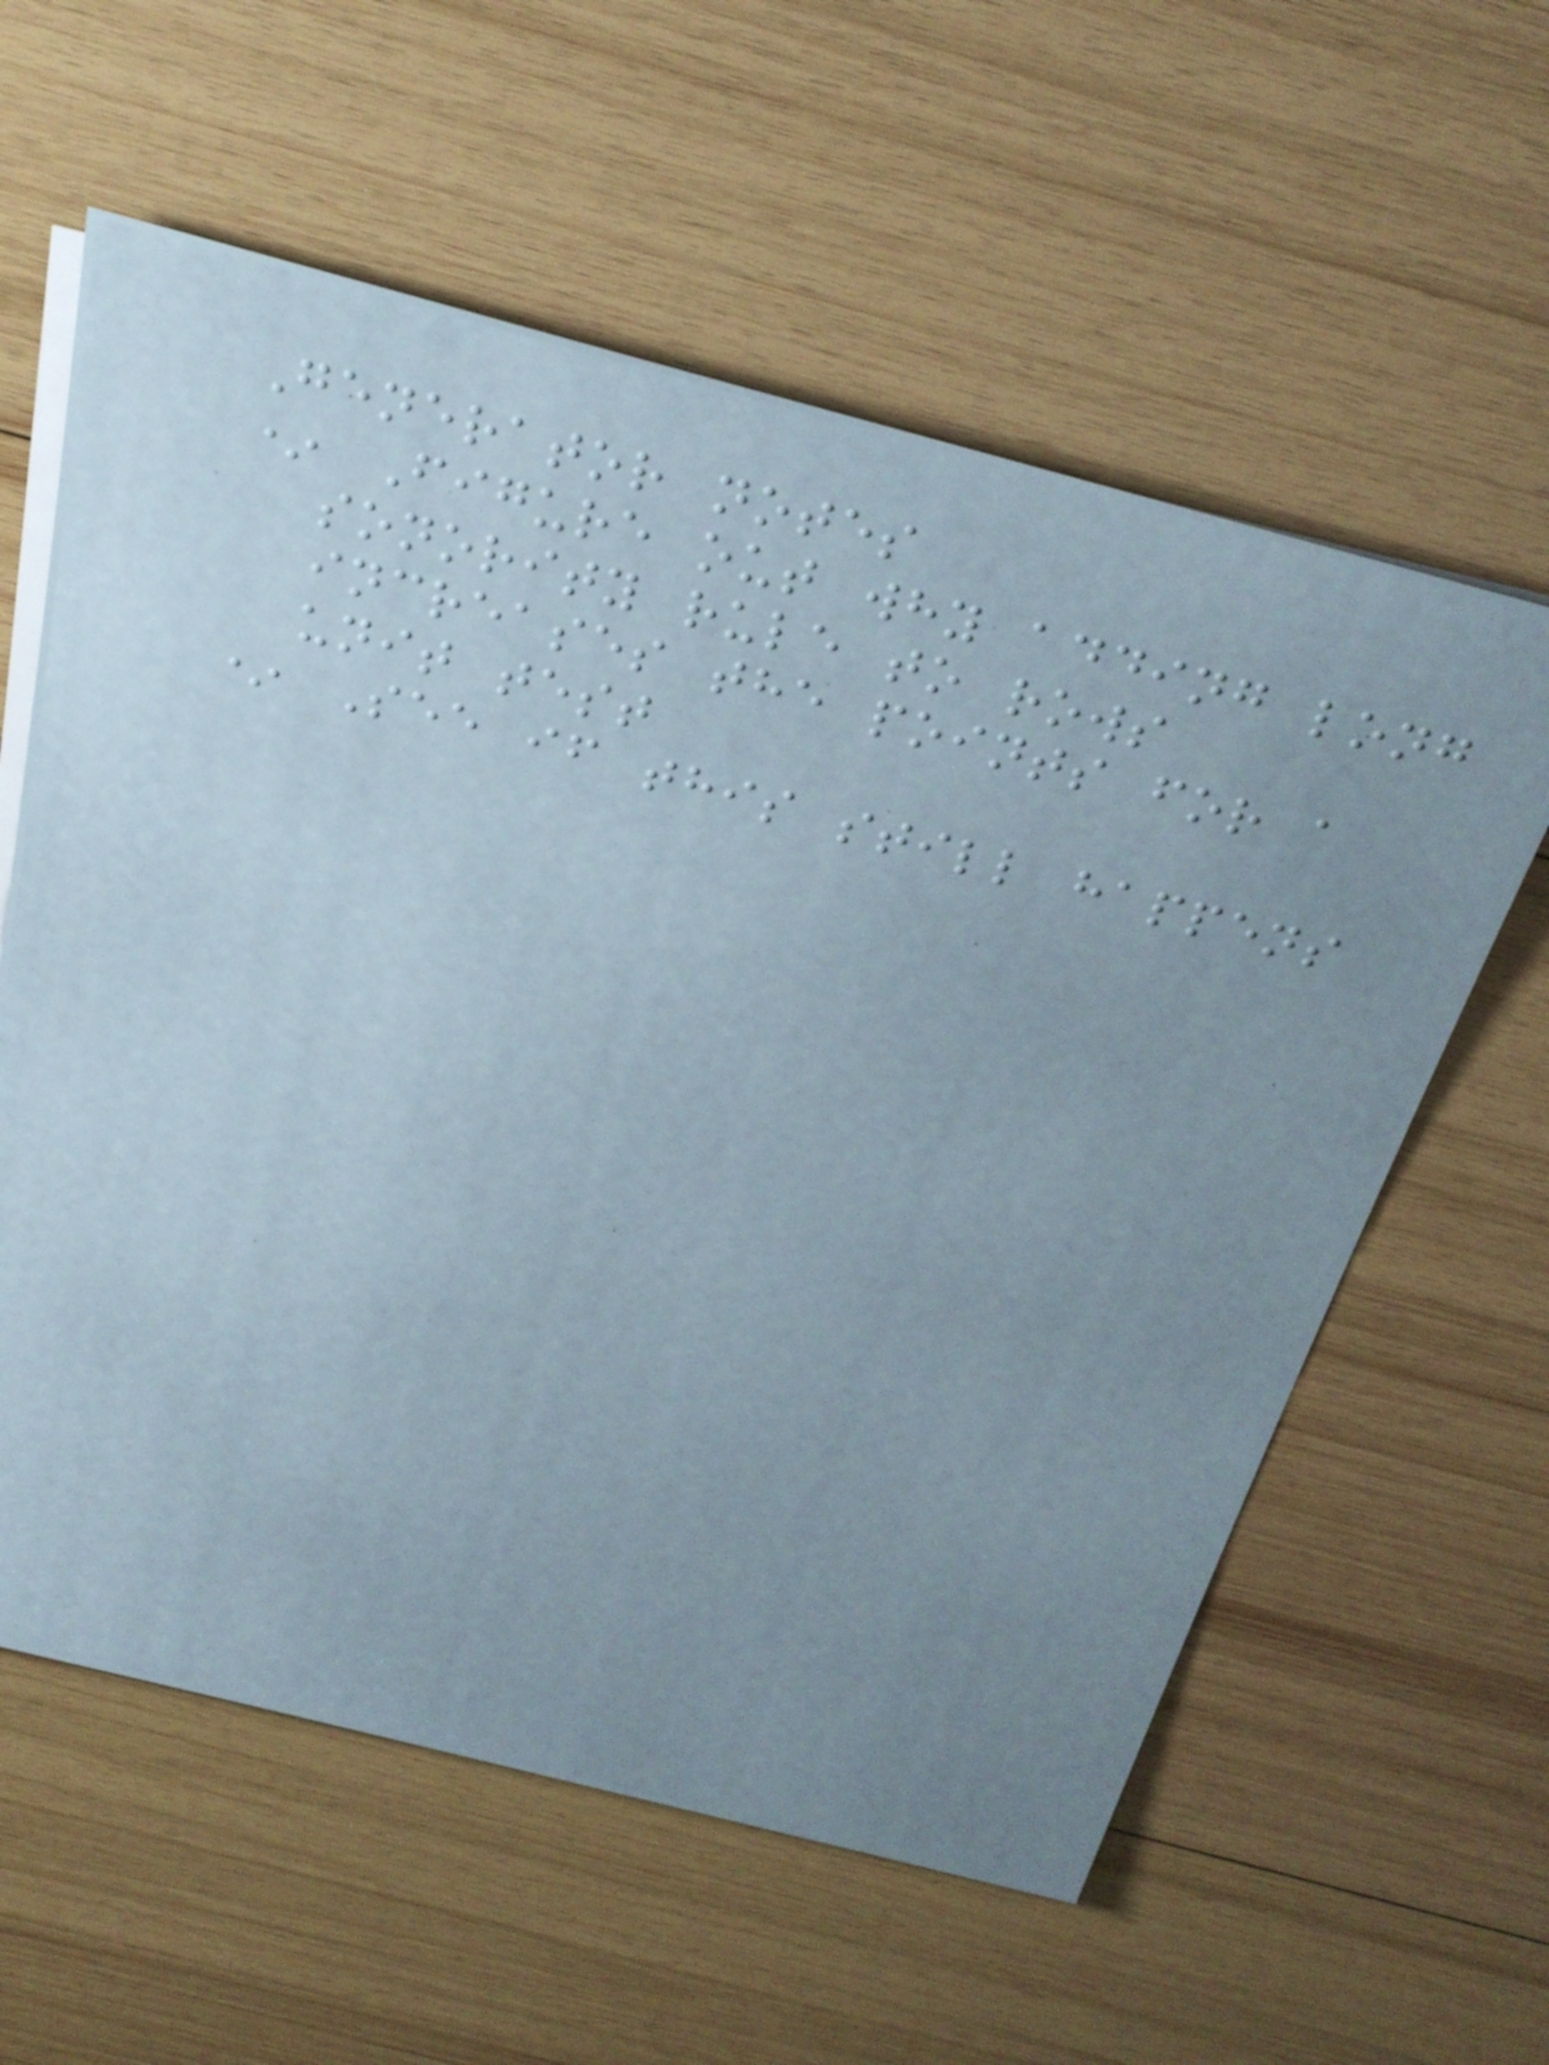Generator notes
* Figure out why adding long
sonority rule to rows
increases the points for a
unit test
* See if this still happens
